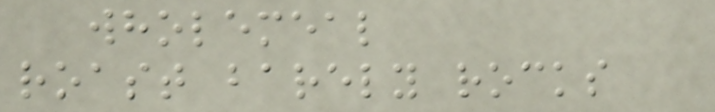wholemeal
roast barely rocks
